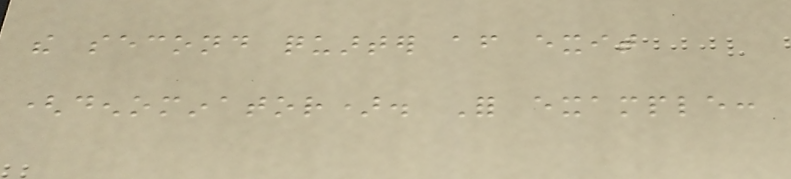the second quarter after exit
(denominator). For example:
